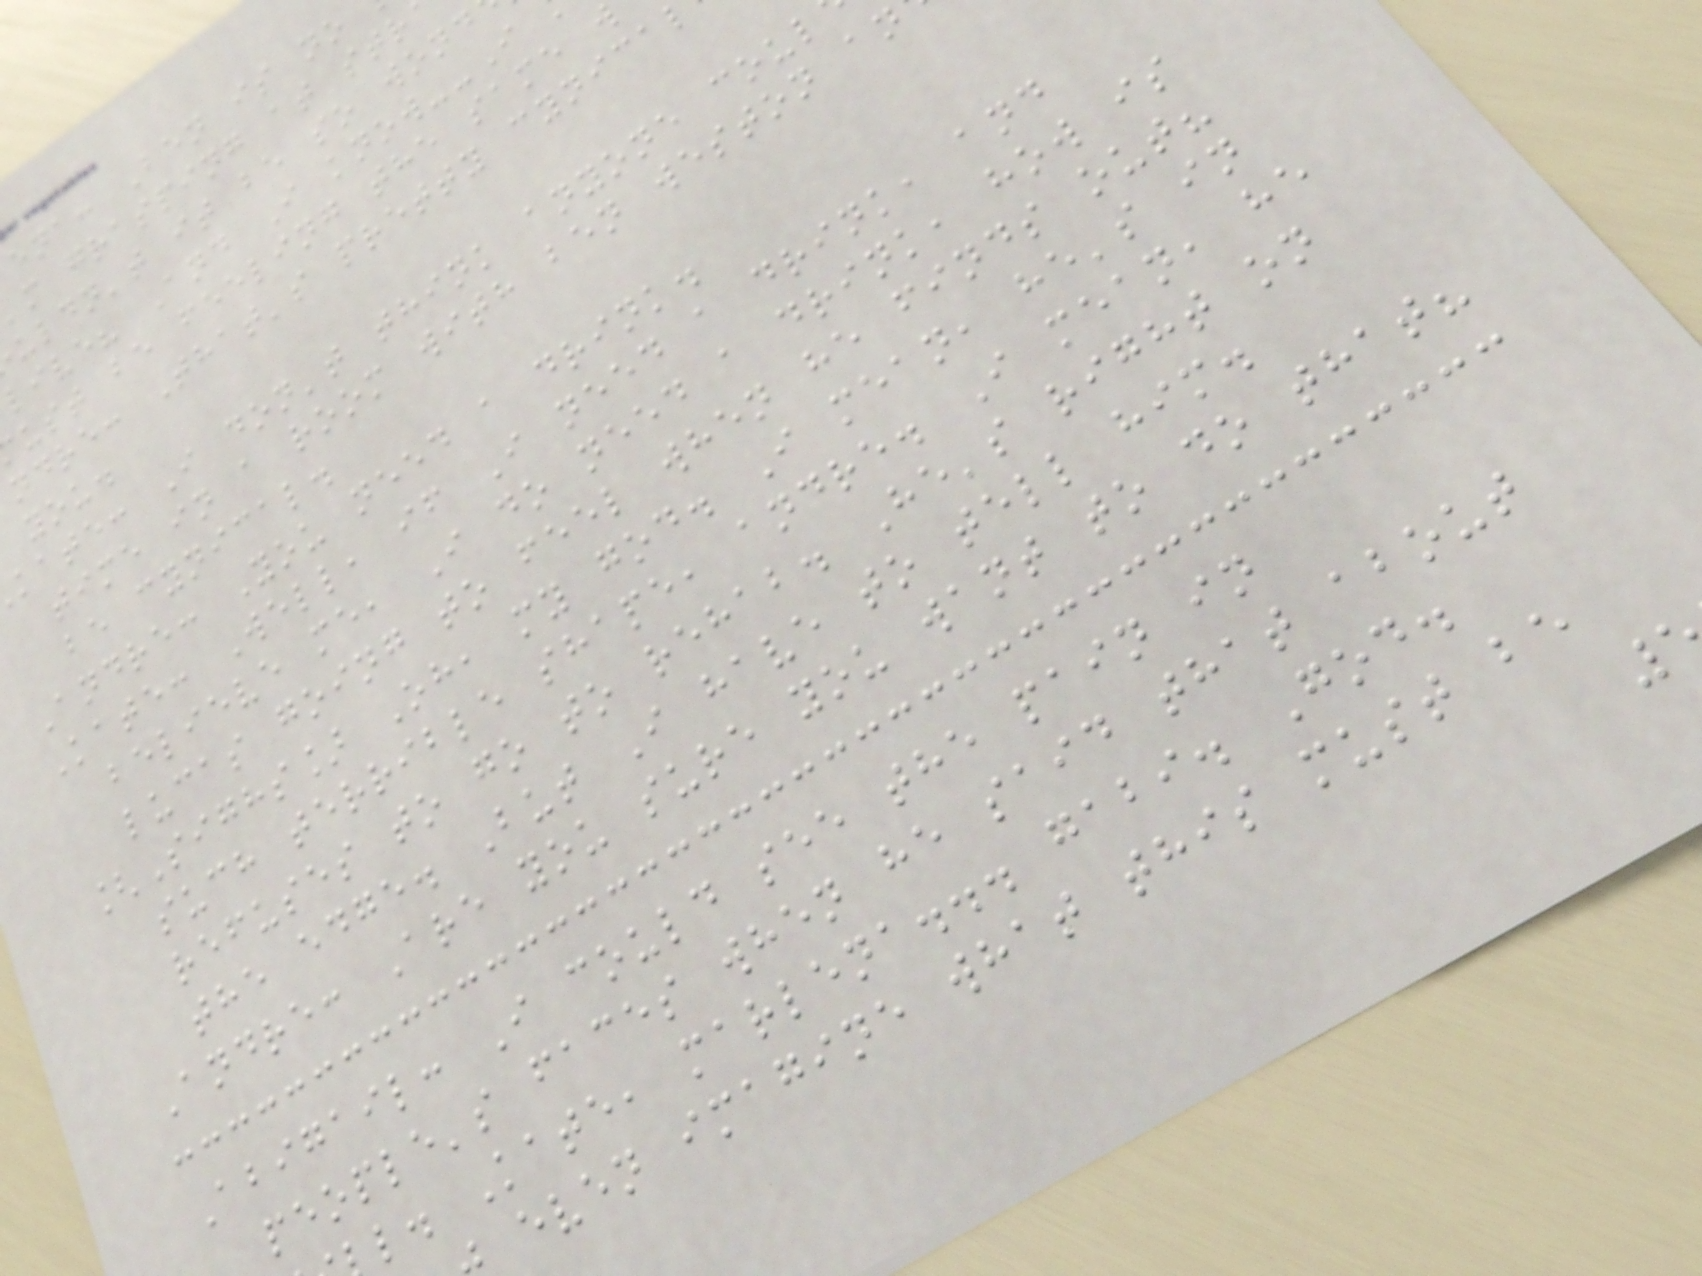ena: Ben is no
m grasping at str
uldn't it be so wond
live? And I know--I
ust be feeling the same w
ndre: That's pretty cynica
you.
kate: I don't think anyone coul
time in a room with ben weston an
be cynical.
Andre: You need a drink.
Kate: Well, if I need a drink, and
believe me, I do need a drink, how is
lucas going to feel when he finds out?
[Sighs] Oh, my god. I mean, he's in
such terrible shape, andre. I mean, he
refuses to go to rehab. He's right on
the edge. But I have to tell him.
Andre: Are you sure you want to do that?
Abigail: I could see the pain in
people's faces when he said that about
l. Kate, marlena... gabi. God.
even imagine what this must be
